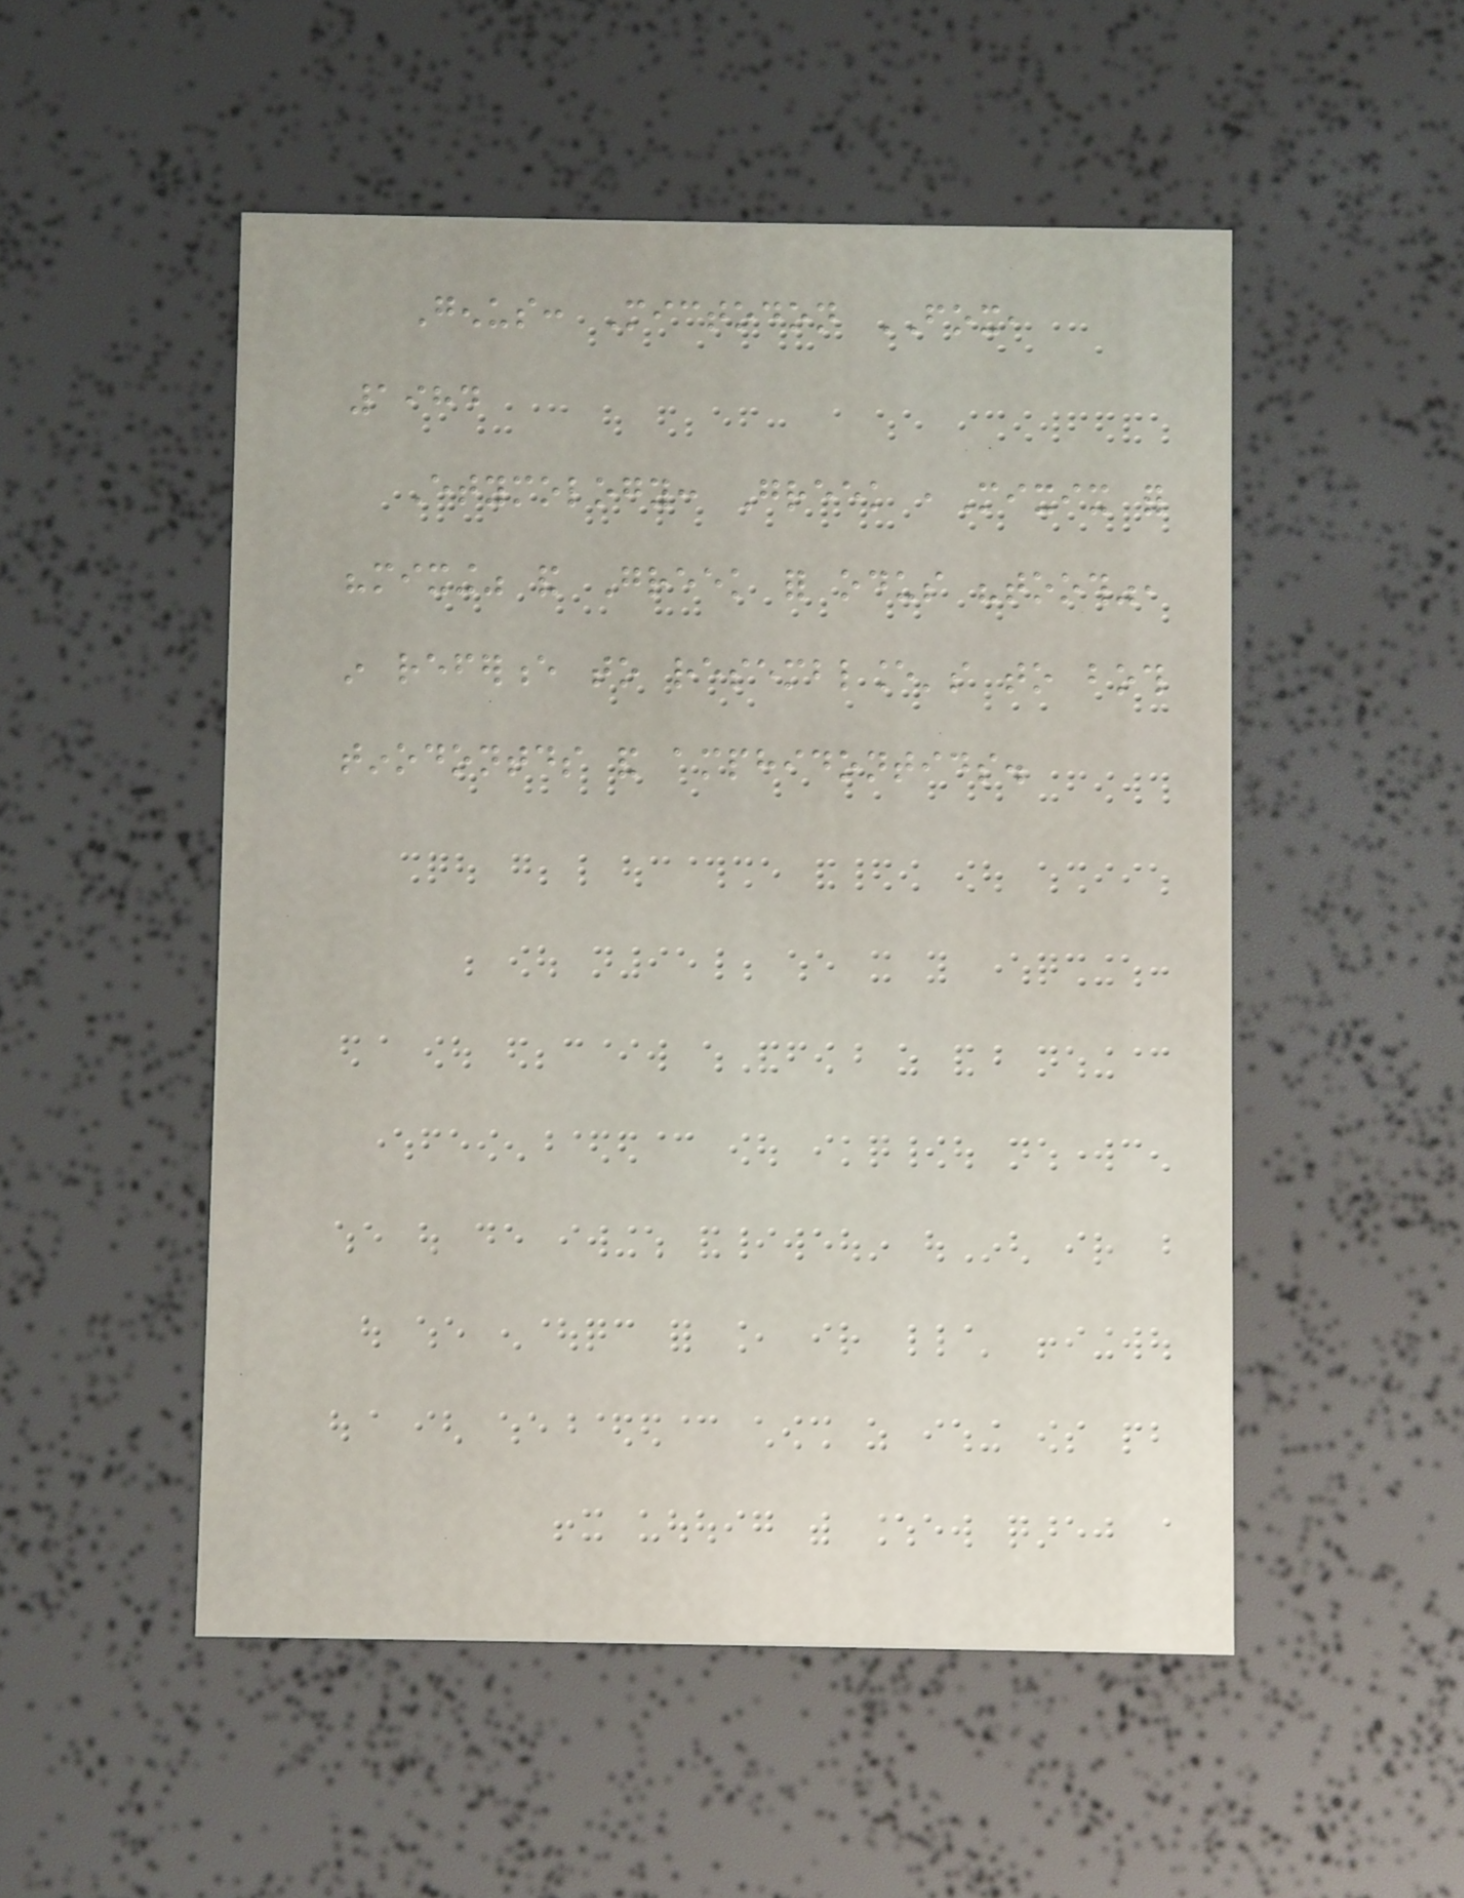Genus: Mictodon FOX,
1984
Etymology: Greek ,Mixix for
"mixing" and Greek for odus "tooth",
in reference to resemblance's to both
tinodontds and amphidontids.
